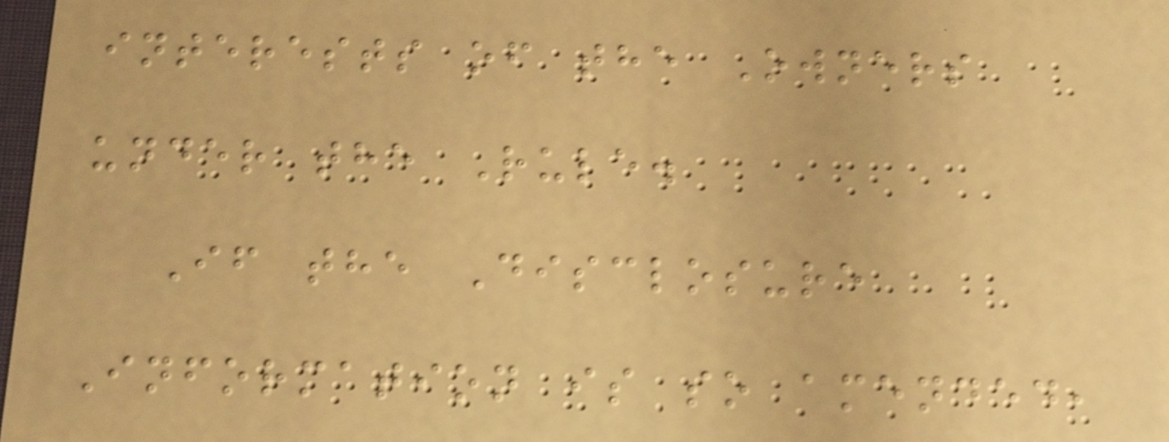interests of the Owners
under the Rule.
If the Disclosure
Information is so amended,
